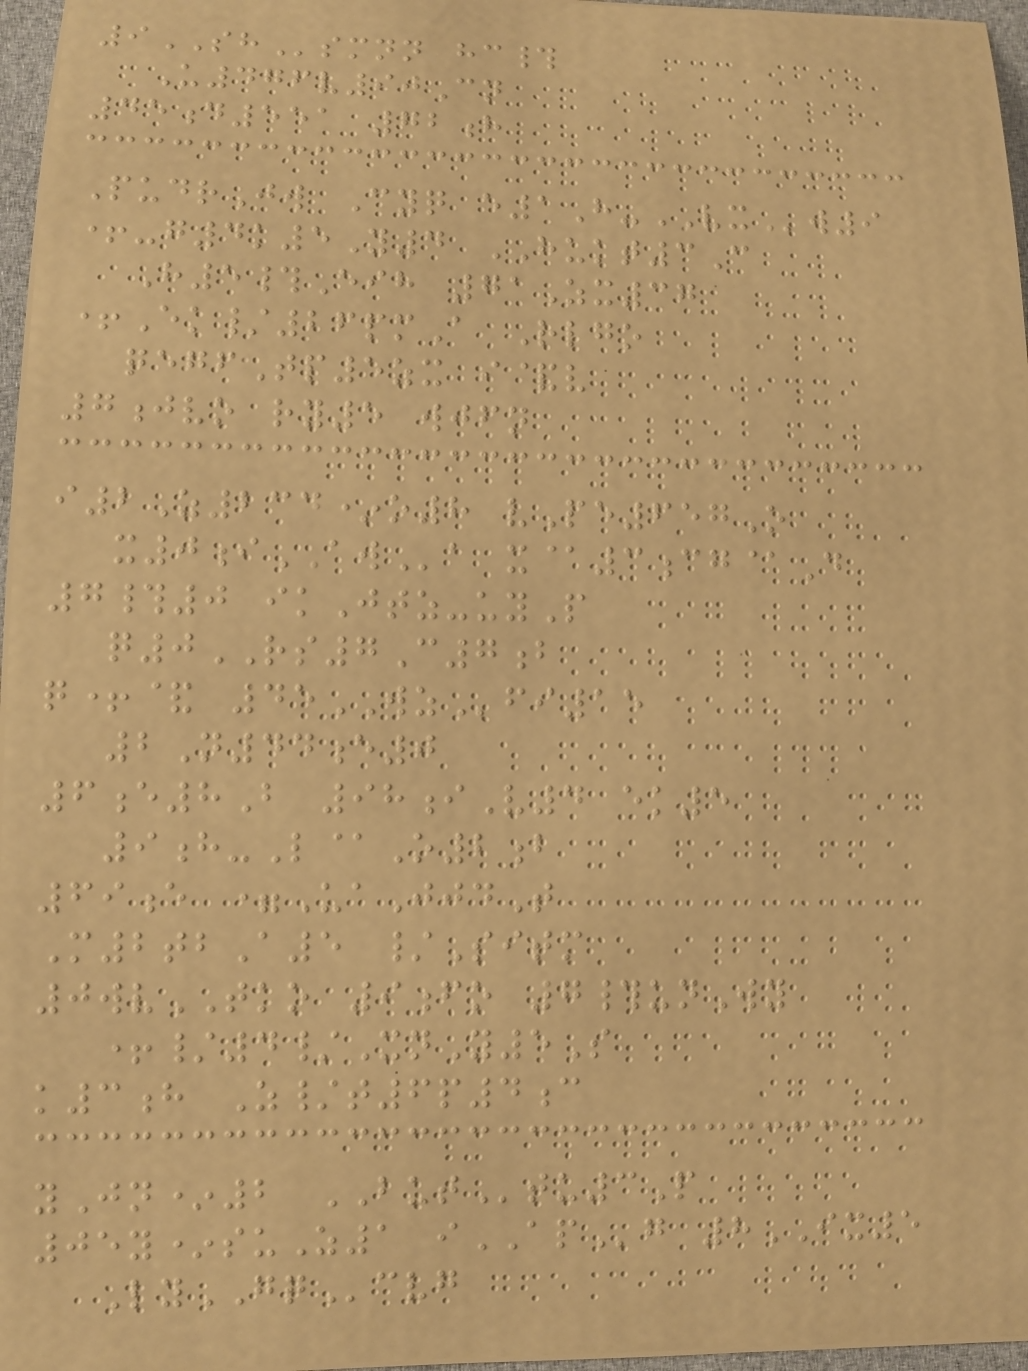9SHsmnn hc#
U476v90Cn
45d551 72h
PudrJw Cyq e1H-VXw9
+-g4k5Y4 HUKT3C
H5#Eih 71Zx37
+Ek/26pmA Rlgo
qegfTp5zx i&v
7jvo ry5 wjfn
i2Z234*o8 vPe657O
x0iAWa x@3cg@D
7#0 ikJtz-uyP
q0RS7C7b
q+& 45WZfi15
2N44e0
6e8B 98iV4 ek5
9h-L@O2b
69e =UaJjdT
M2tbA5 /Sitm
0wvTKO 9fo 7#unWy
+/4/XnY5S
k3h Z/t6p4c
yJn*2 BUTtu3P
05y*suZ1 iAPg 8IX5
LyGQcvg
